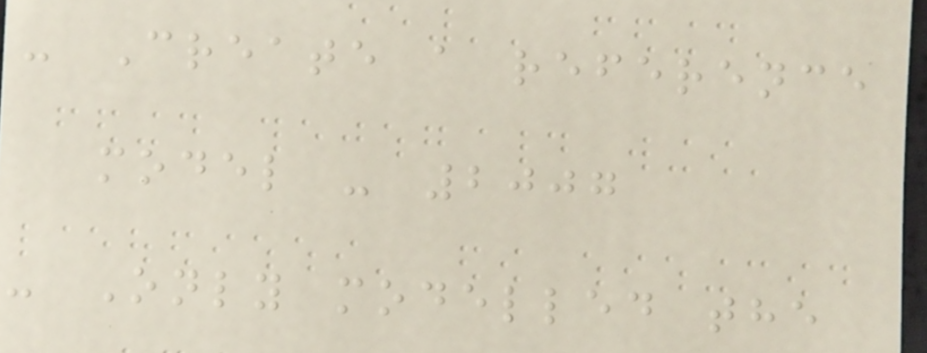- Create a reference
model - 2007
- Only modelled the
